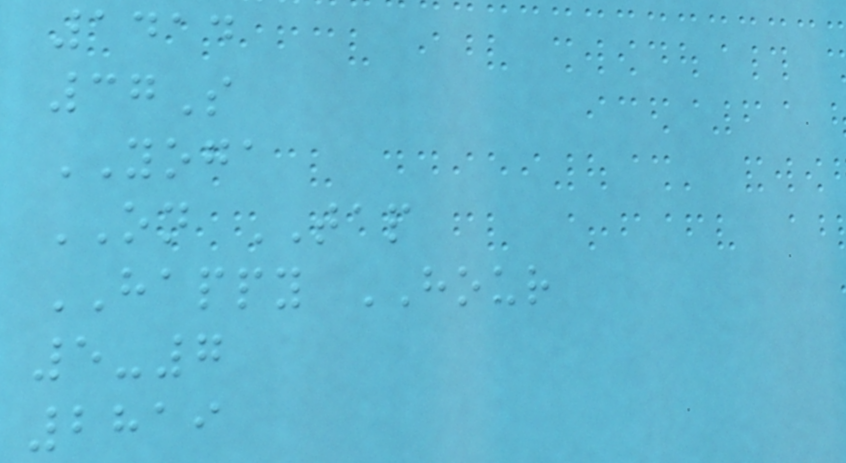1414
37S
YOGA
ON TAP
HAPPY HOUR
5-7
2819
